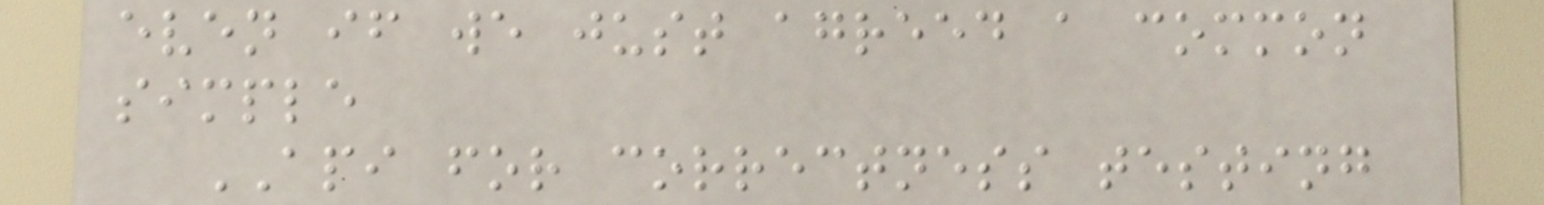even if we just agreed a common
simple
API for correctness testing
